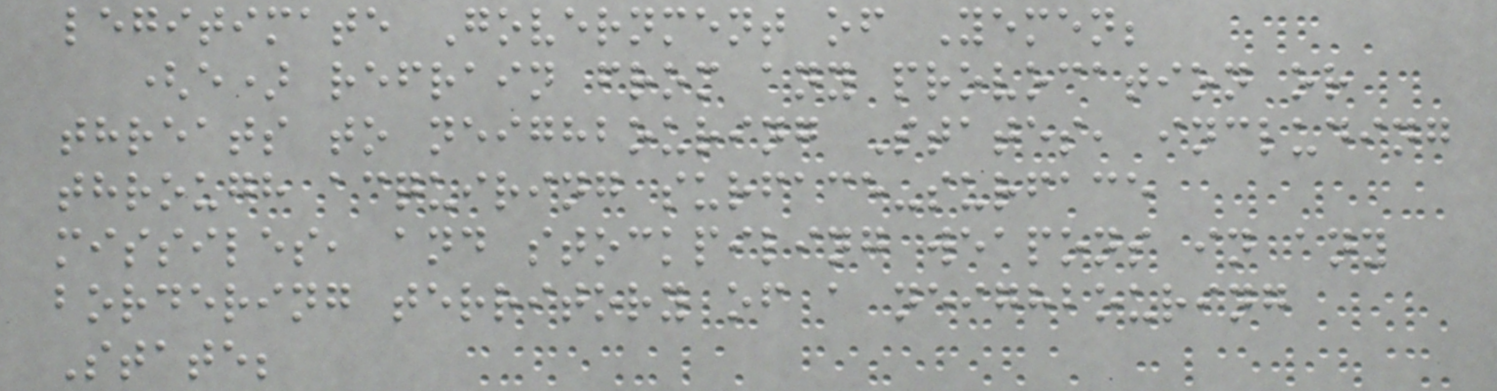legitimate Government of Yemen;
(e) refrain from any provocation or
threats to neighbouring States, including
through acquiring surface-surface
missiles, and stockpiling weapons in any
bordering territory of a neighbouring
State;
